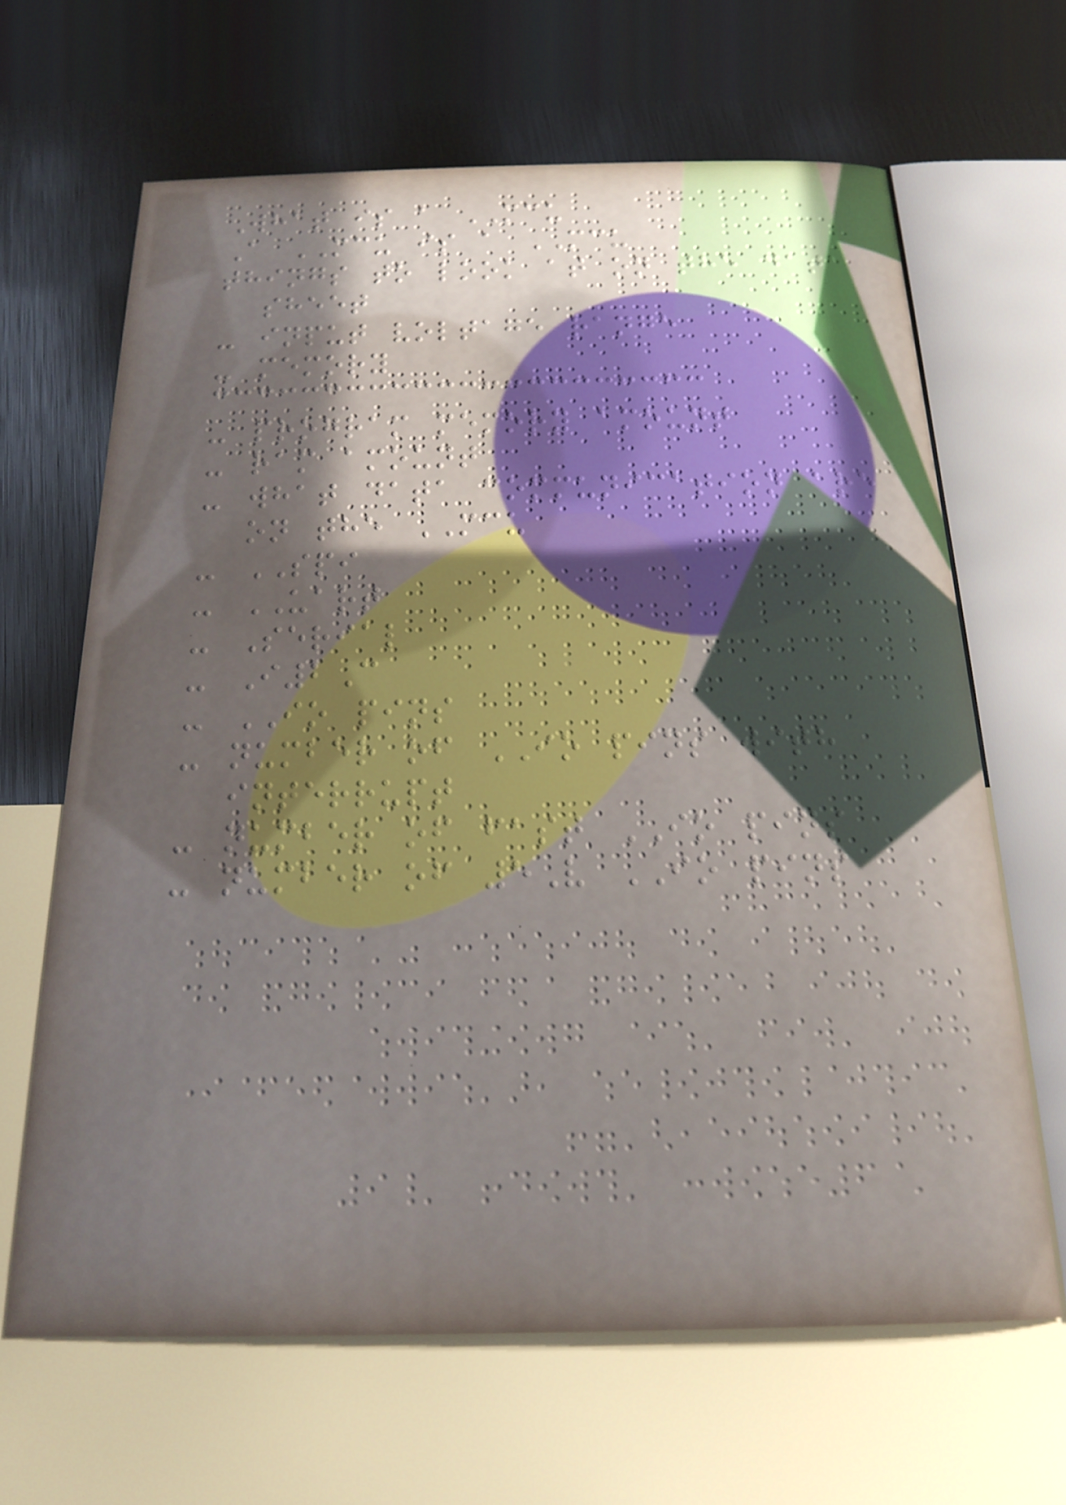What is a MCU
A MCU is a MCU
things to look at on the data
sheet
- input voltage range
- memory
- program memory amount
- ram amount
- what data communication are
on the MCU
- SPI
- UART
- Serial
- I2C
- IO pins
- number of IO pins with
interrupt
- number of fast IO pins
- number of 5V IO pins
